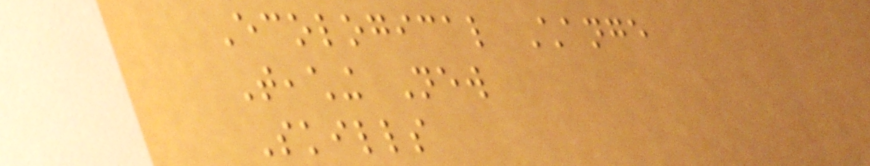Ecological Change
Teaching New
Skills
